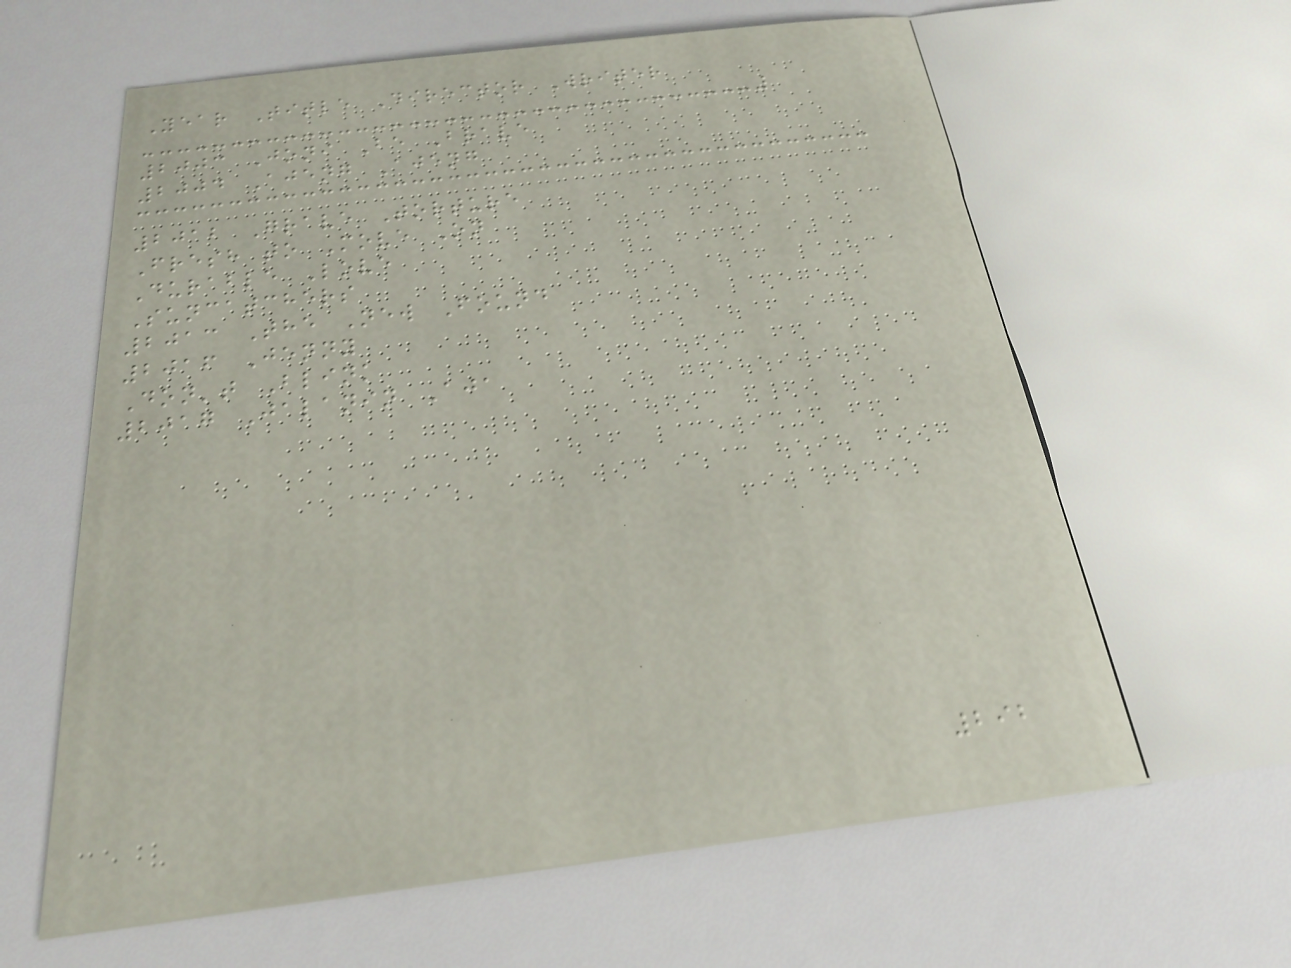Year Title Director Writer
2003 Joni Be Brave
2004 Ajeng Ajeng
2012 Grave Torture
Fresh to Move On
Durable Love
Suncatchers
2013 The New Found
2016 Jenny
Don't Blink
2017 Jalanin Aja
292
